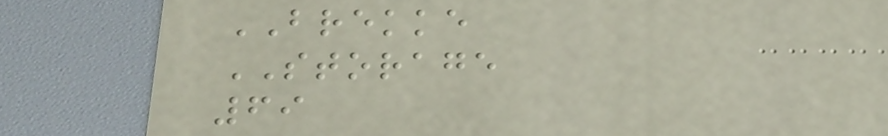BREKKE
STORAGE
69
